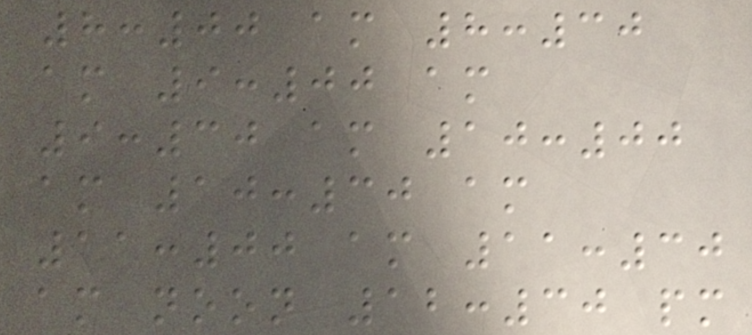8:00 am 8:30
am 9:00 am
9:30 am 10:00
am 10:30 am
11:00 am 11:30
am noon 12:30 pm
